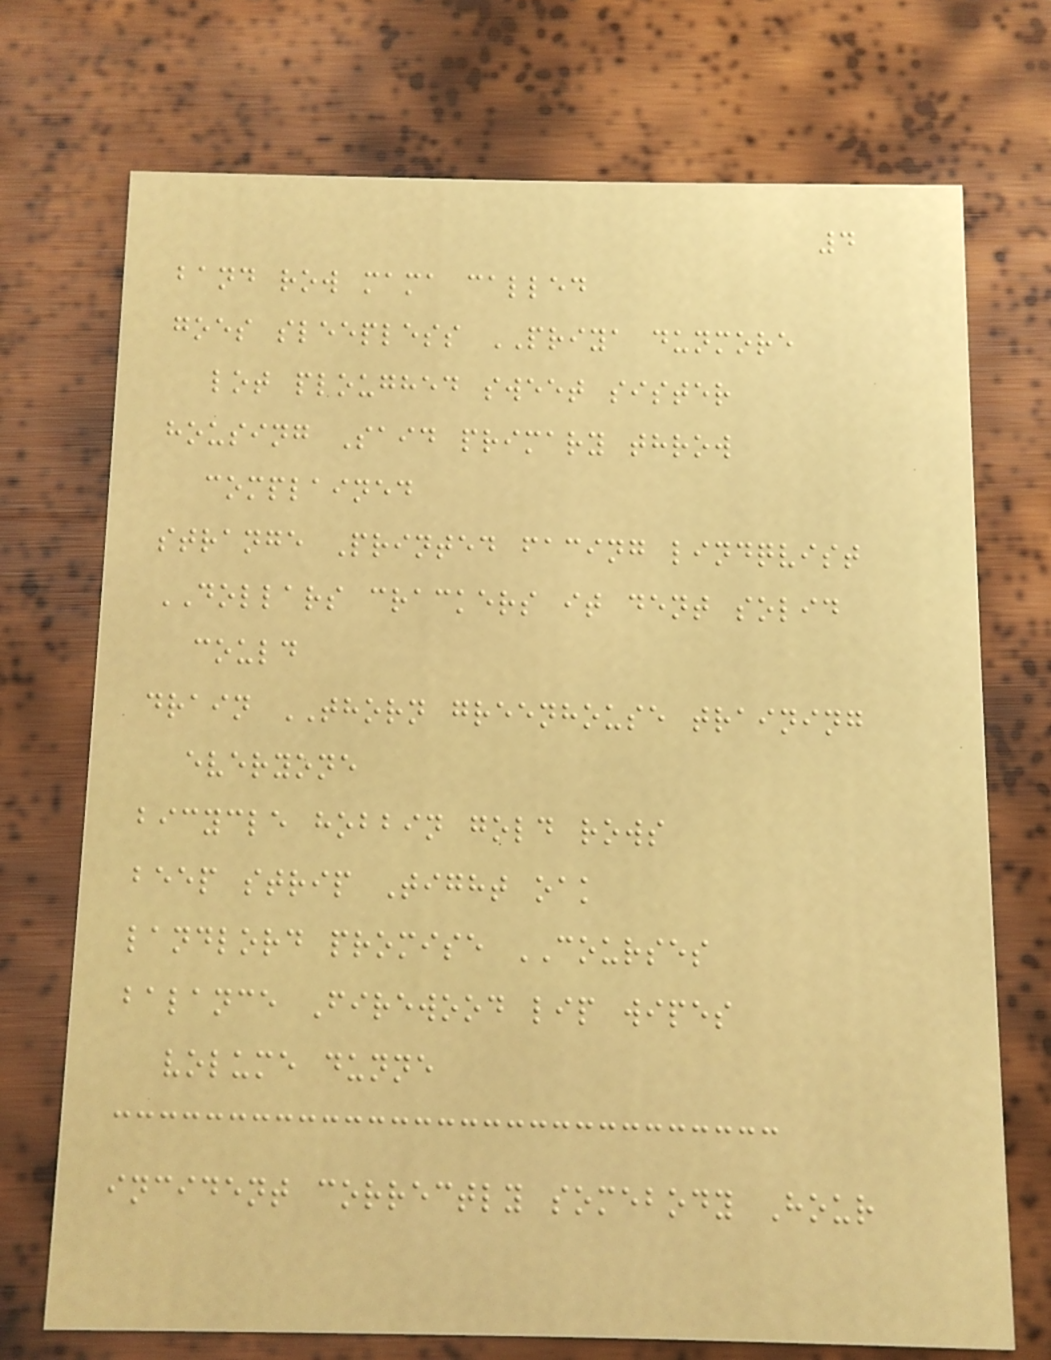4
band row mama called
goes sleepless PRIYA dunmore
lot ploughed sweet sister
housing Said primary throw
complained
strange Printed facing lindqvist
DOLLARS crackers it dent solid
could
drain THORN greenhouse training
everyone
bicycle hobbin gold rows
beep strip Tight oak
landlord promise COURSES
balance Firewood lip wipes
volume dunne
incident correctly somebody Hour
